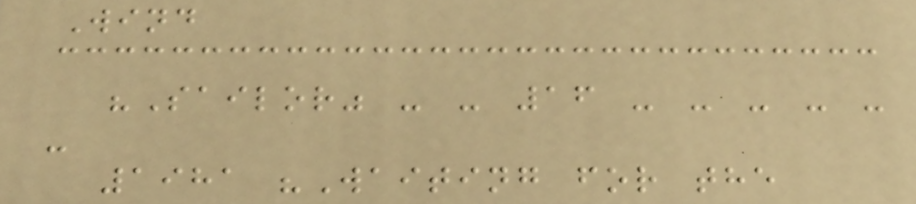Wind
"Sailor" - - 16 - - - - -
-
1981 "Waiting for the
